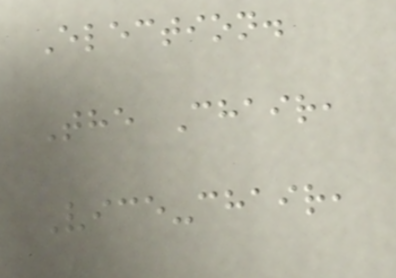Election.
The Chair,
Vice-chair,
